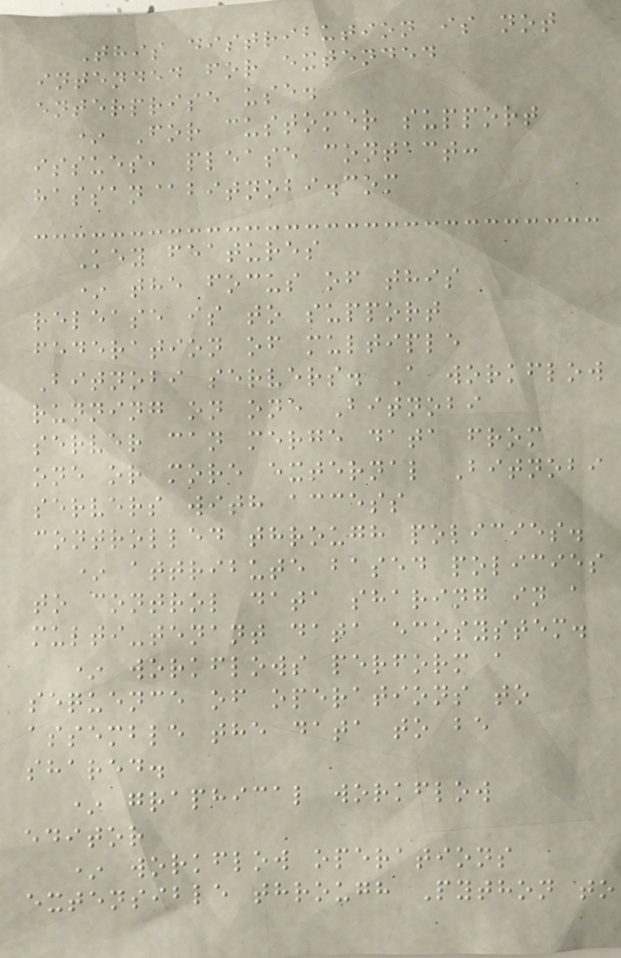This distribution is not
intended for extended
enterprise use.
* For customer support
issues, please contact:
hassan@bitnobi.com
Key features
* the focus of this
release is to support
federation of multiple
Bitnobi servers. A workflow
running on one Bitnobi
server can merge data from
one or more external Bitnobi
servers with access
controlled through policies.
* attribute based policies
to control data sharing in a
multi-tenant data ecosystem.
* workflows perform a
sequence of operations to
assemble the data to be
shared.
* graphical workflow
editor
* workflow operations
extensible through Python to
